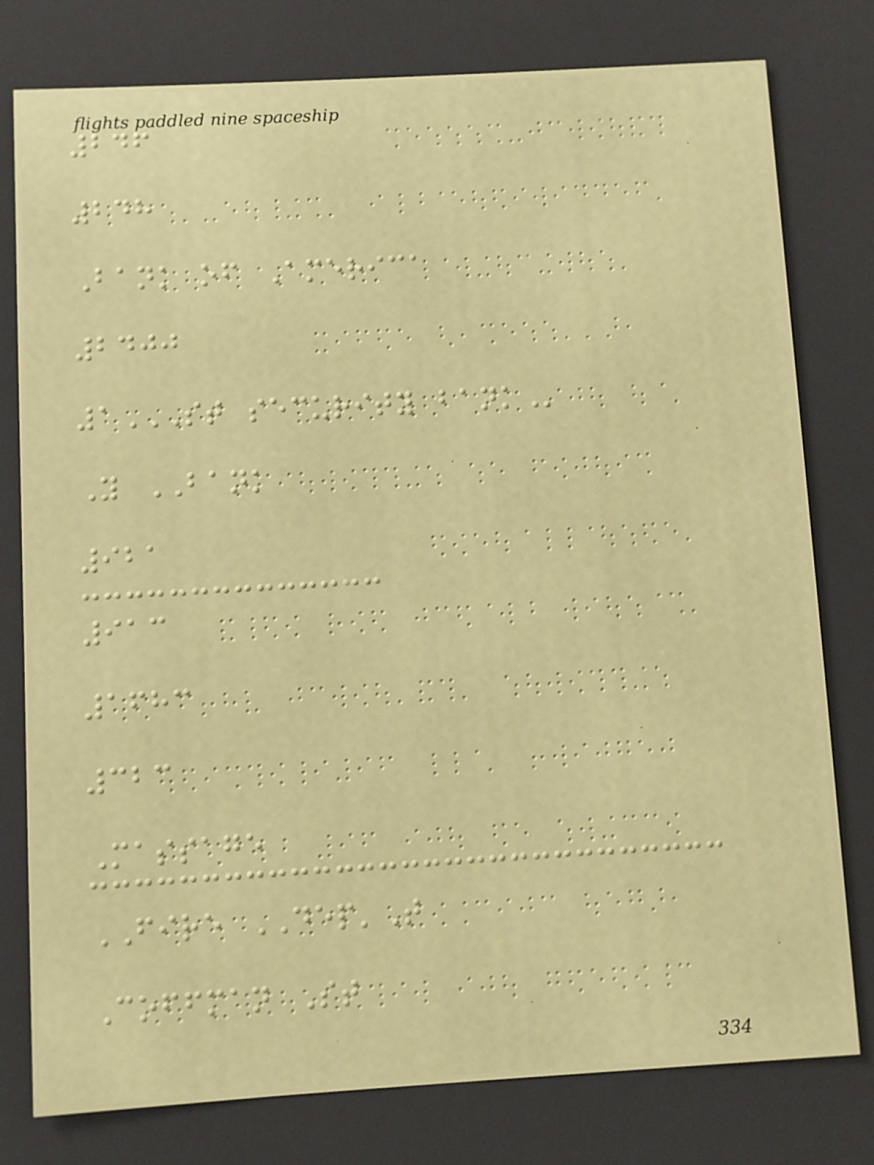246
248
Bank of America
2400
1ST SECURITY BANK
Y BANK
921
913
1683
323
Massage
FIRE DEP'T
Coffman St
